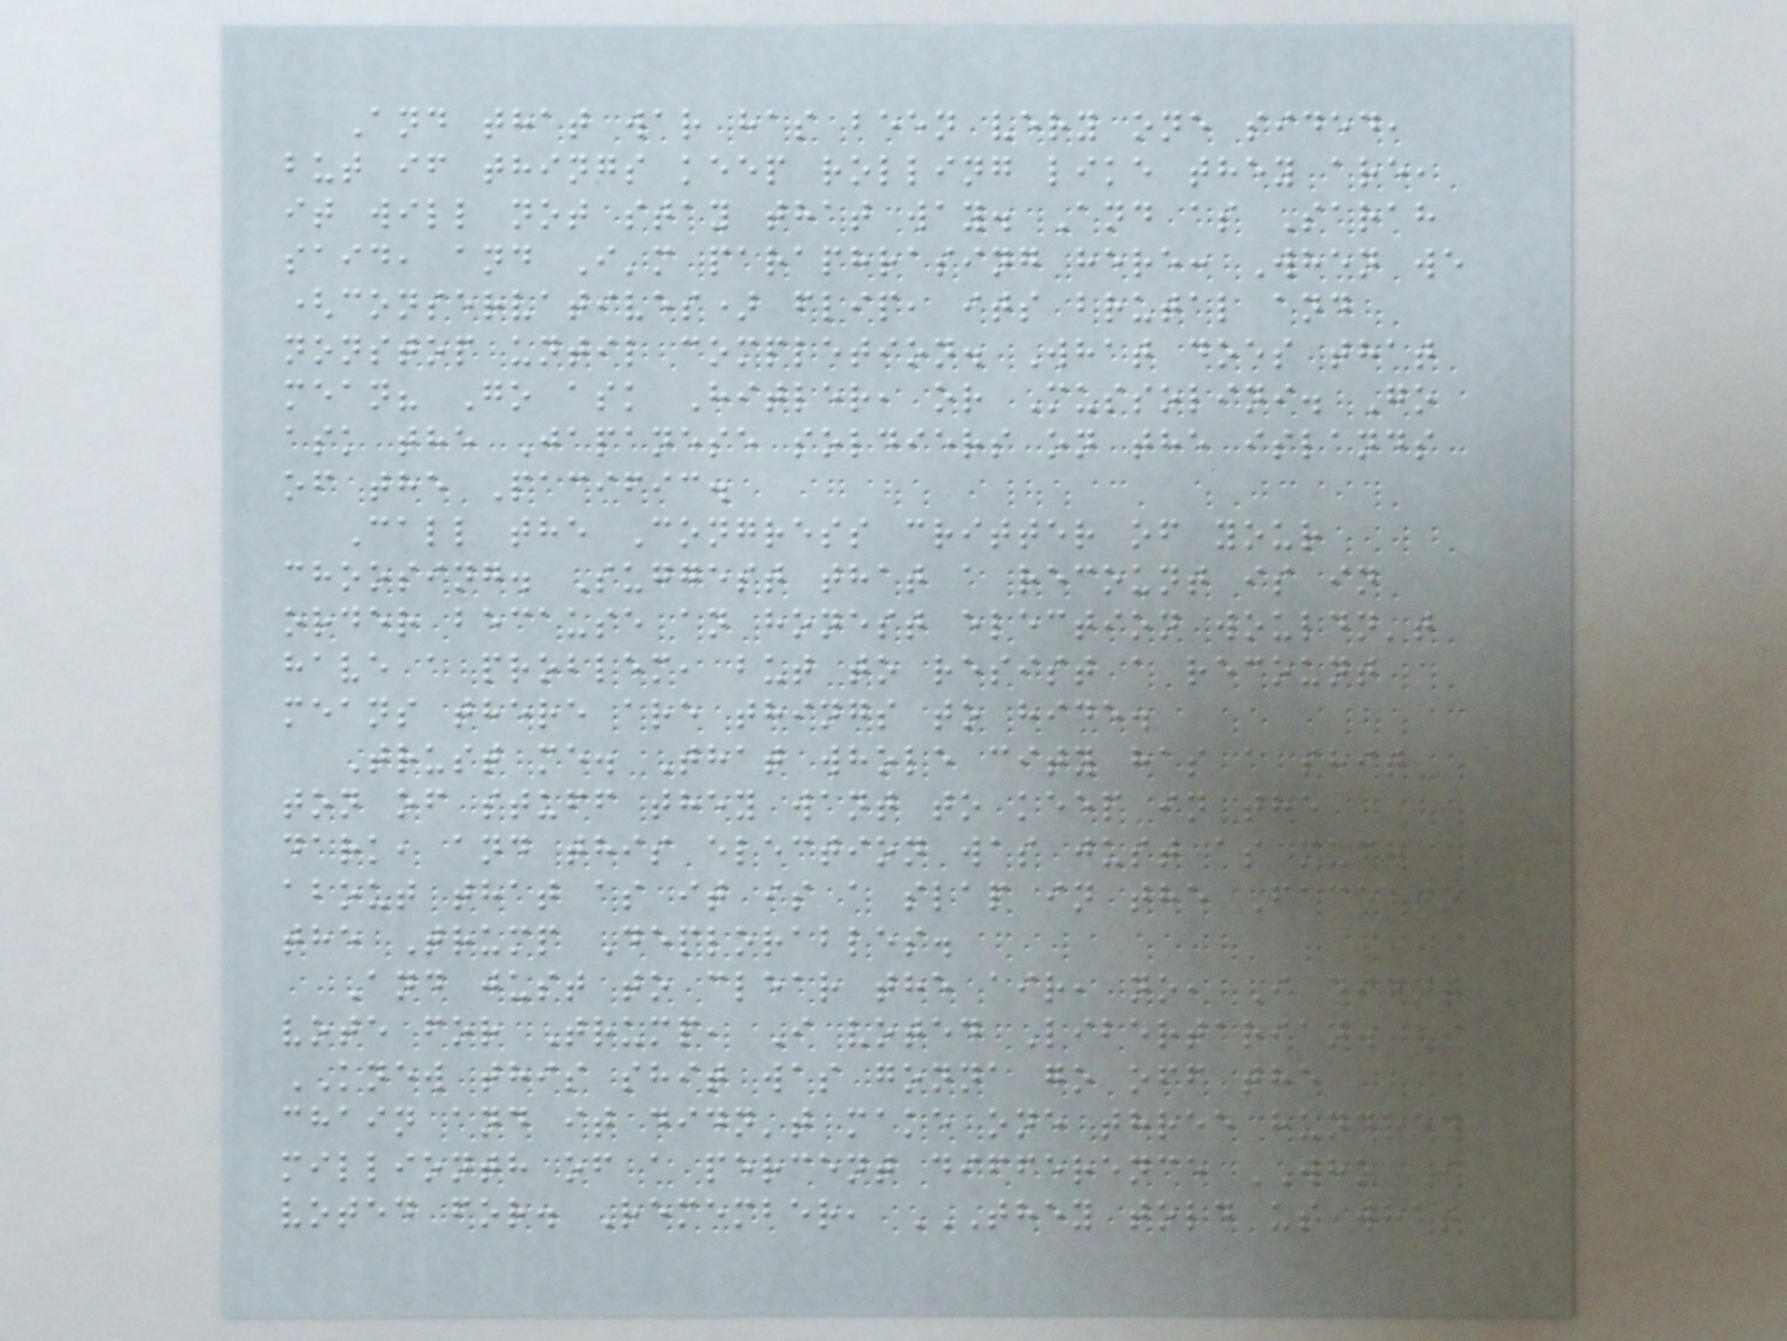And that war has been very one sided,
but if things keep rolling like they are,
it will not stay that way. And as Sarah
said, and I'm paraphrasing here: When we
(conservatives) flip, its brutal and
nonstop until completion. What does that
mean? Go ask Hitler, or Mussolini. Go
ask the Japanese soldiers on the islands
of the Pacific.
Call the Congress critter of your
choosing. Suggest that a recount is in
order because an honest election wouldn't
have a problem, but to resist a recount
means there are things to hide.
Trust me. That whole city has a shit
ton of stuff they want to keep in the
dark, and this election was just as much
about that as it is a slap in the Face to
the Trump Deplorables.
And just to clear the air, no, I didnt
vote for Trump, I voted Libertarian. I
KNEW this shit was gonna go off the
chain and it didn't make one three hundred
millionth of a percent difference WHO I
voted for. Remember, THEY TOLD US WHAT
